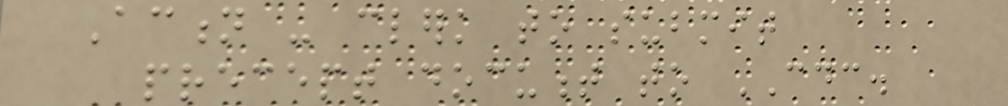Action - clerk to submit
precept document to CDC.
